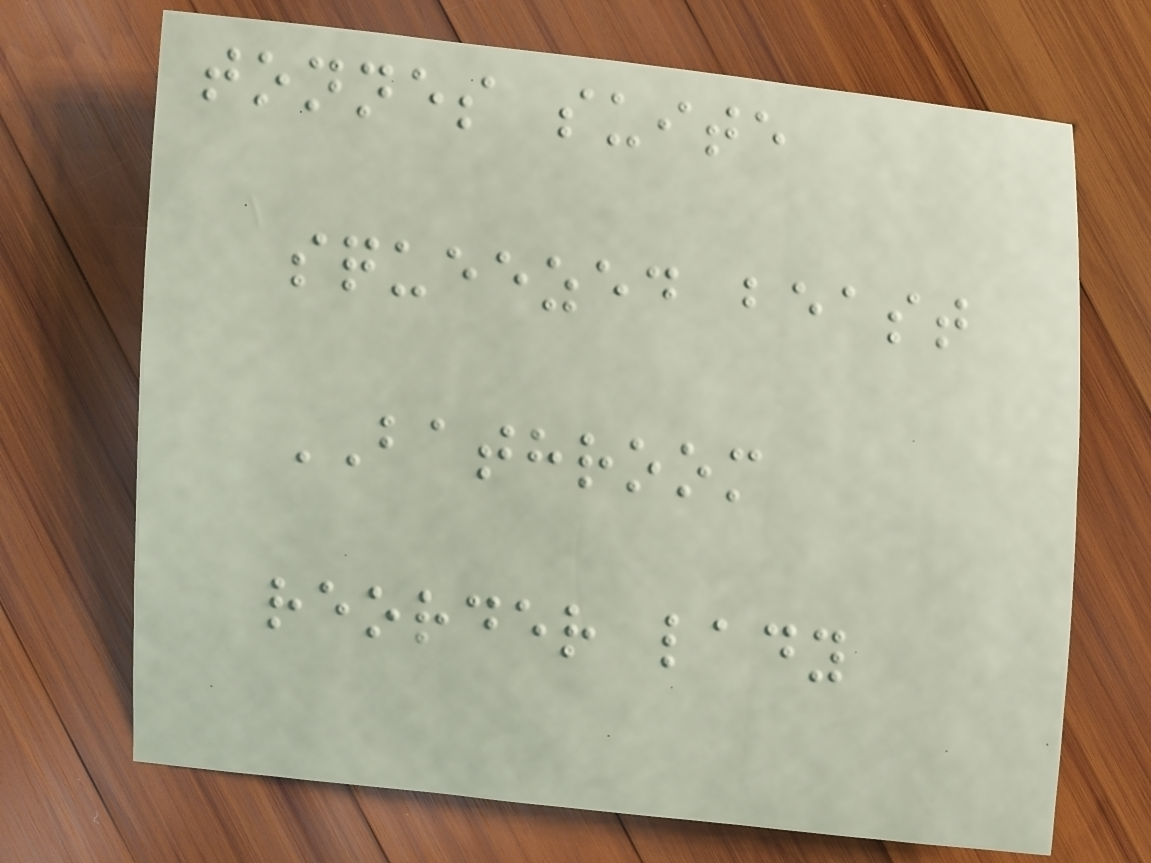tonnes suite
squeezed beast
BATHROOM
reorder lady
